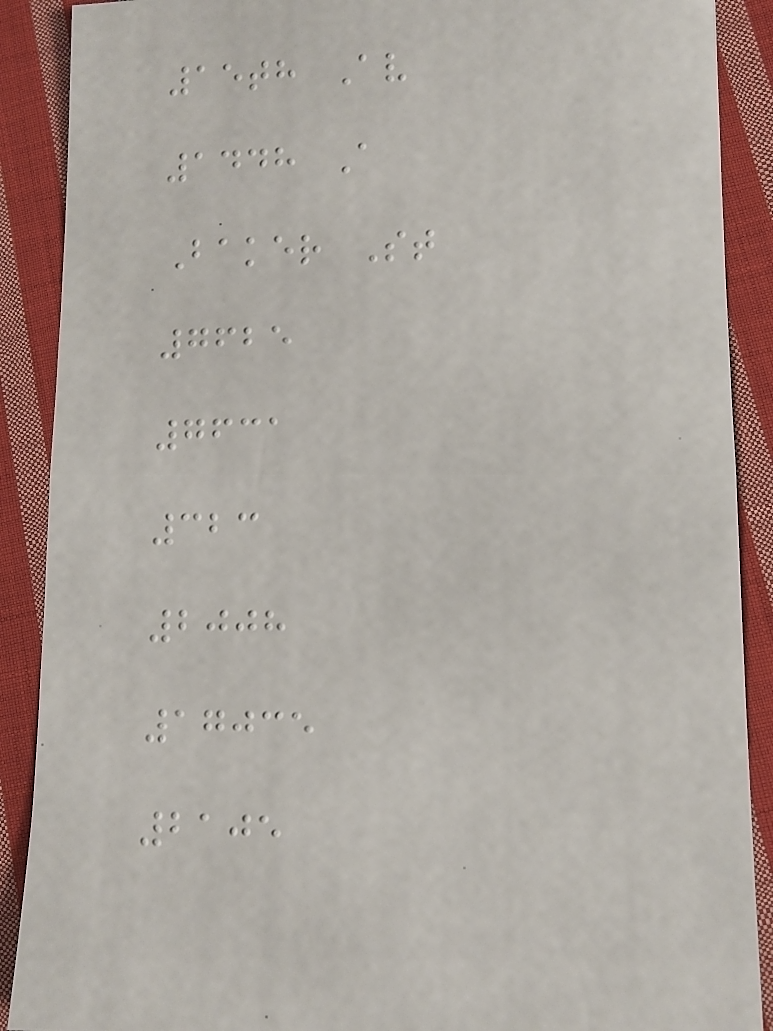15th Av
1448 A
Baker St
7625
7631
323
2008
17035
2105
